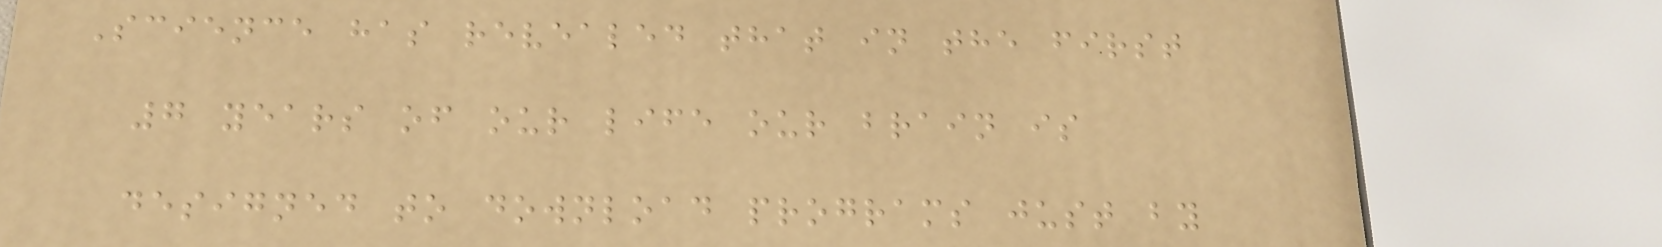Science has revealed that in the first
7 years of our life our brain is
designed to download programs just by
